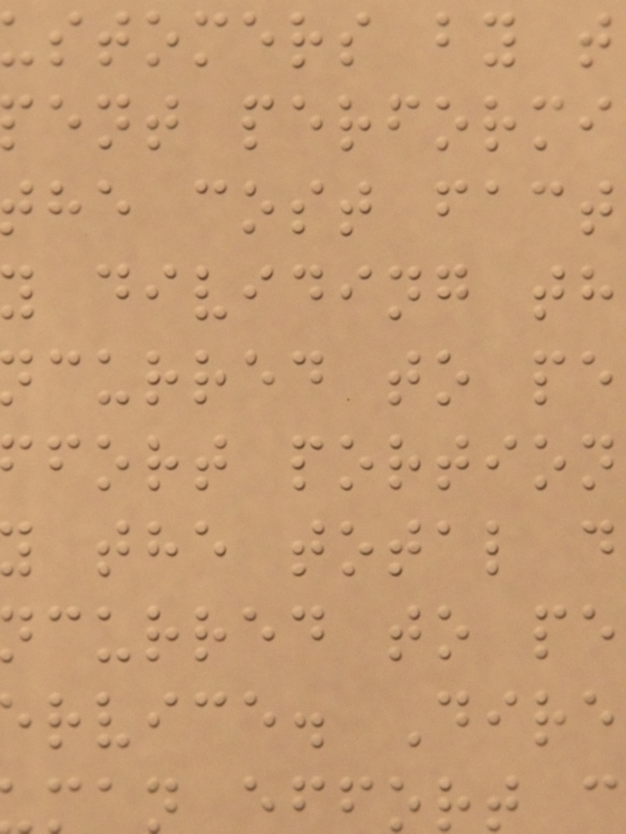stomers by t
ent performi
he cost fact
dividing th
curred to pe
fort portion
the total d
curred to pe
rvice. Dire
effort c
